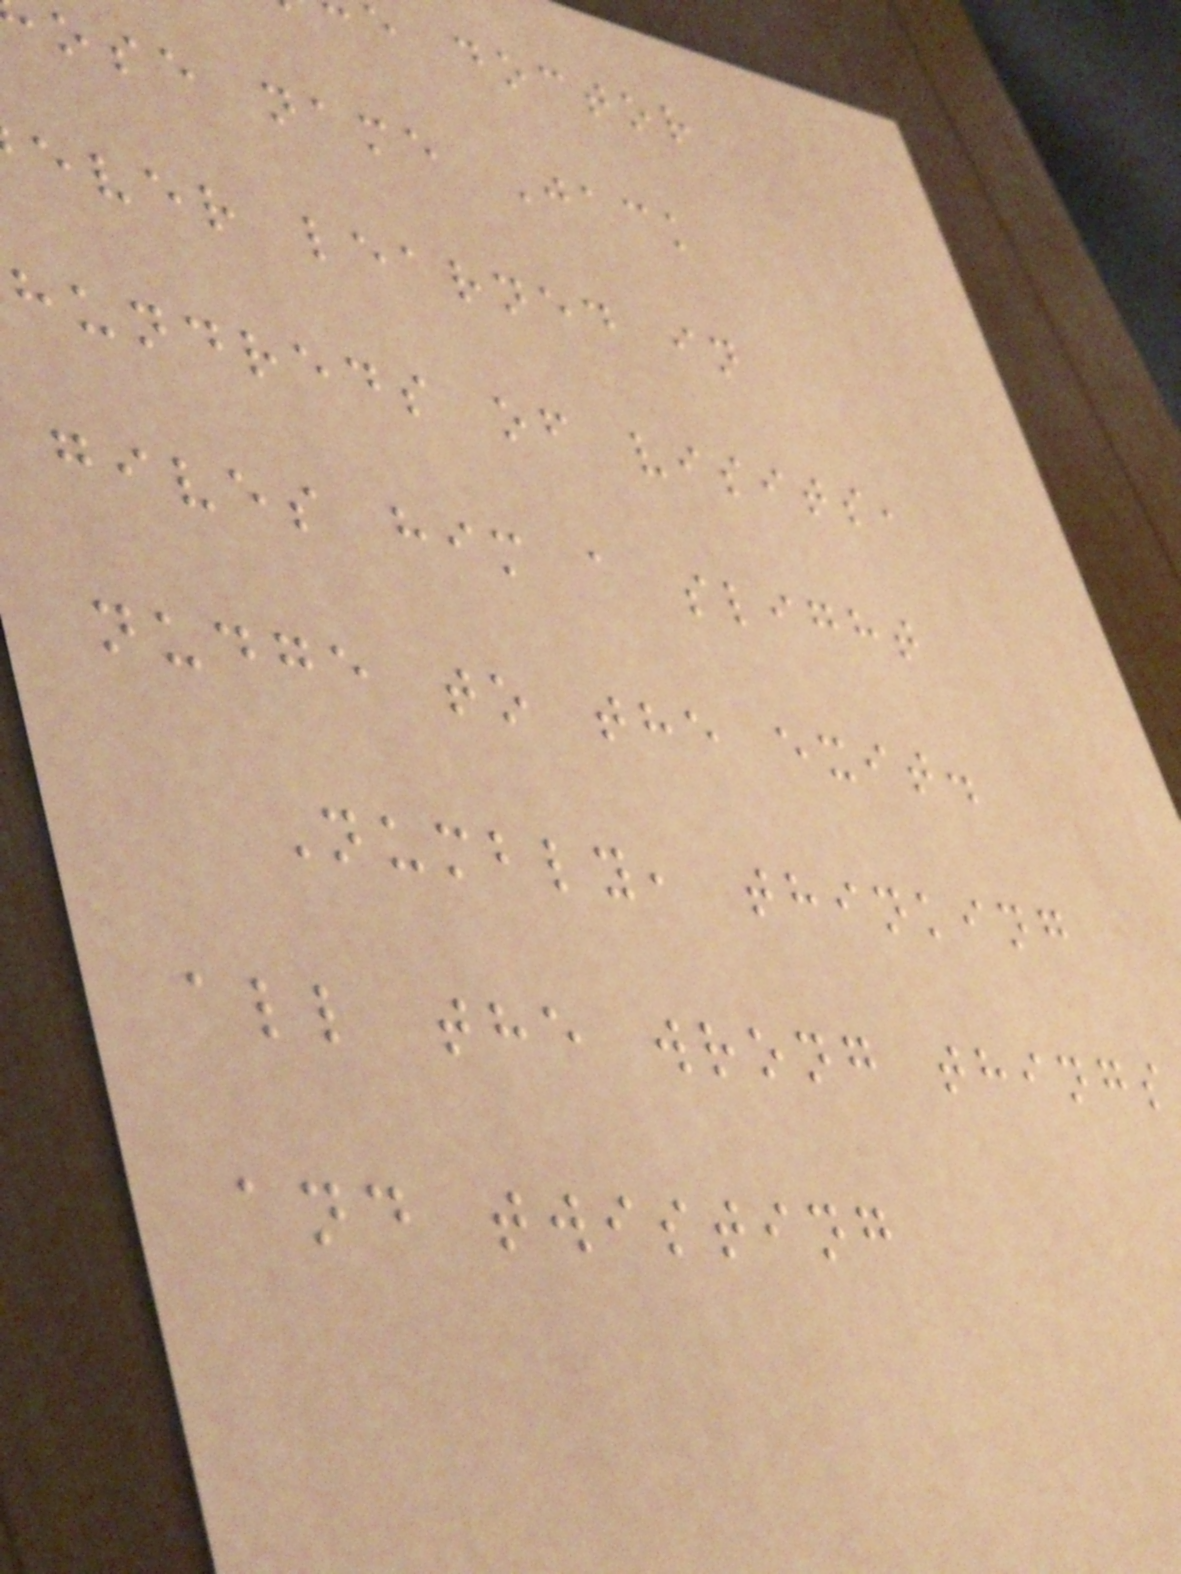e doctor
ose name Jack
ever learned in
hundreds of visits,
gives him a slight
nudge to the exit.
Numbly, thinking
all the wrong things
and twisting
